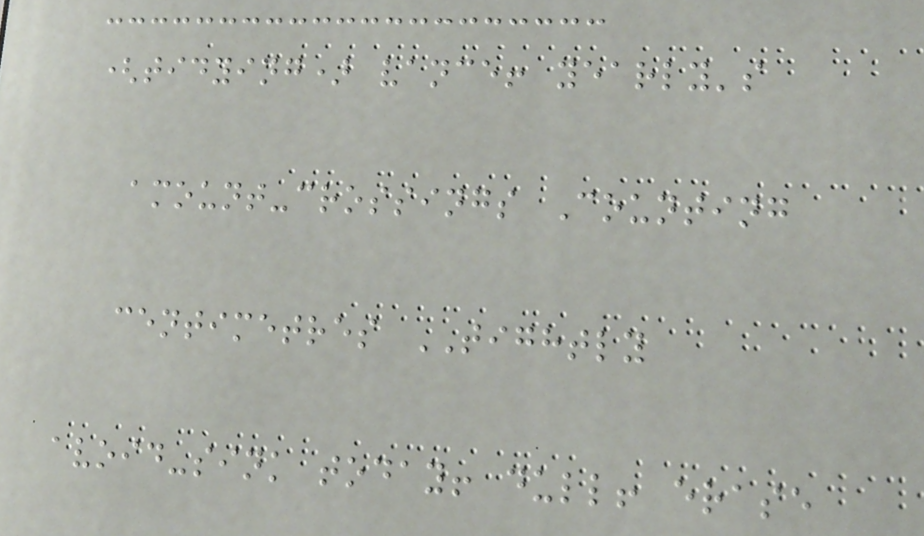(tidying) vance! yearly's
amount-crossings Counting
centimetres TIGHTLY
avoid-sink today! dull! erase
